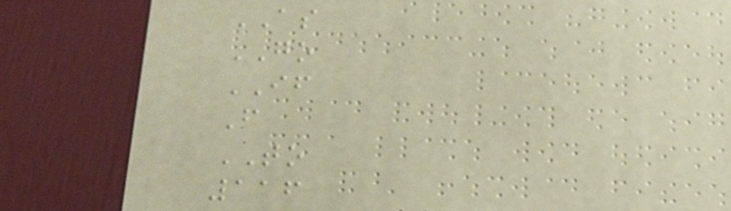AS
GO
IF
F
TO
116
